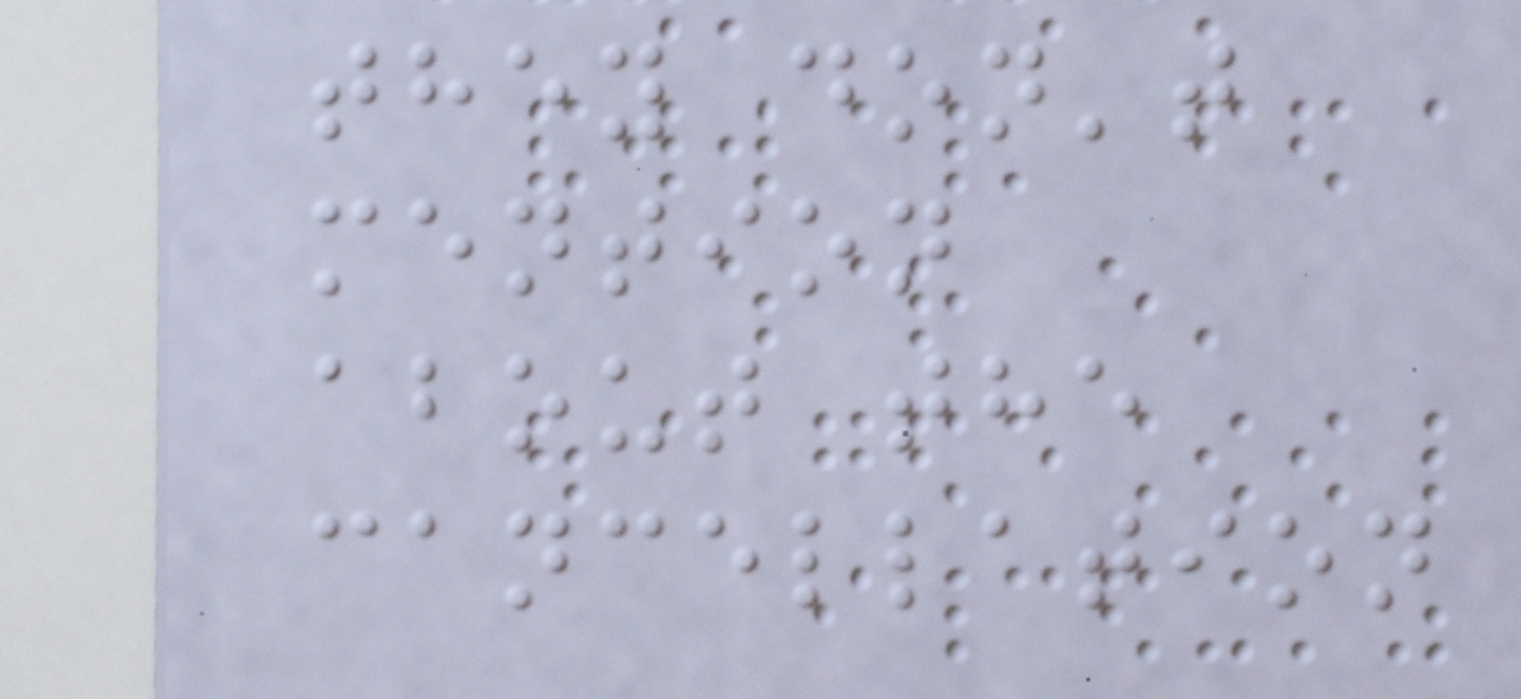they don't
mention
about the
cancellation
